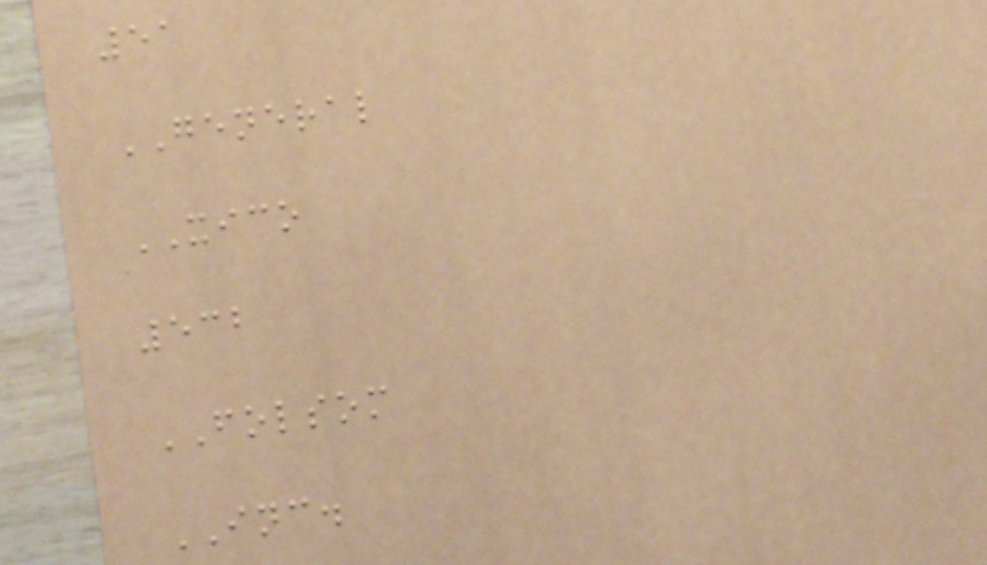51
GENERAL
XICO
532
FOLSOM
INC.
